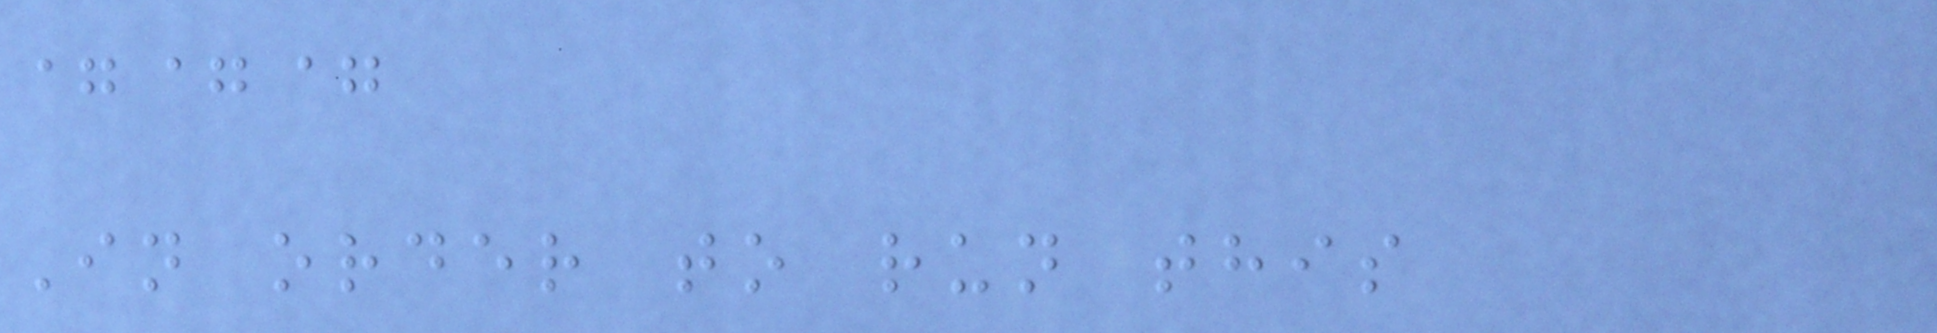===
In order to run this
